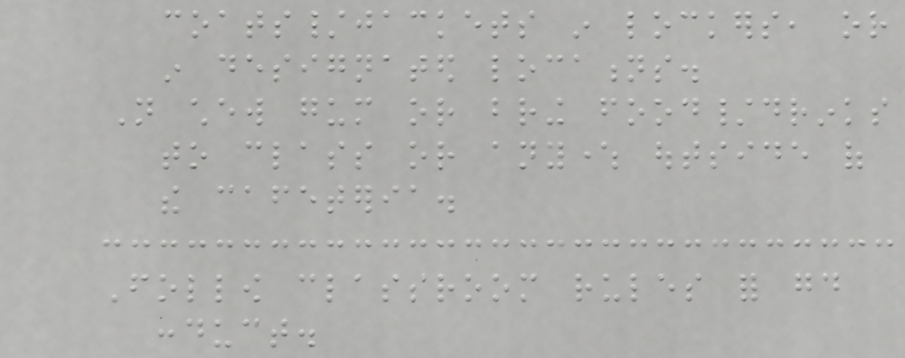coats/jackets in lockers, or
in designated locations.
Not chew gum or bring food/drinks
to class or anywhere outside of
the cafeteria.
Follow classroom rules for good
conduct.
